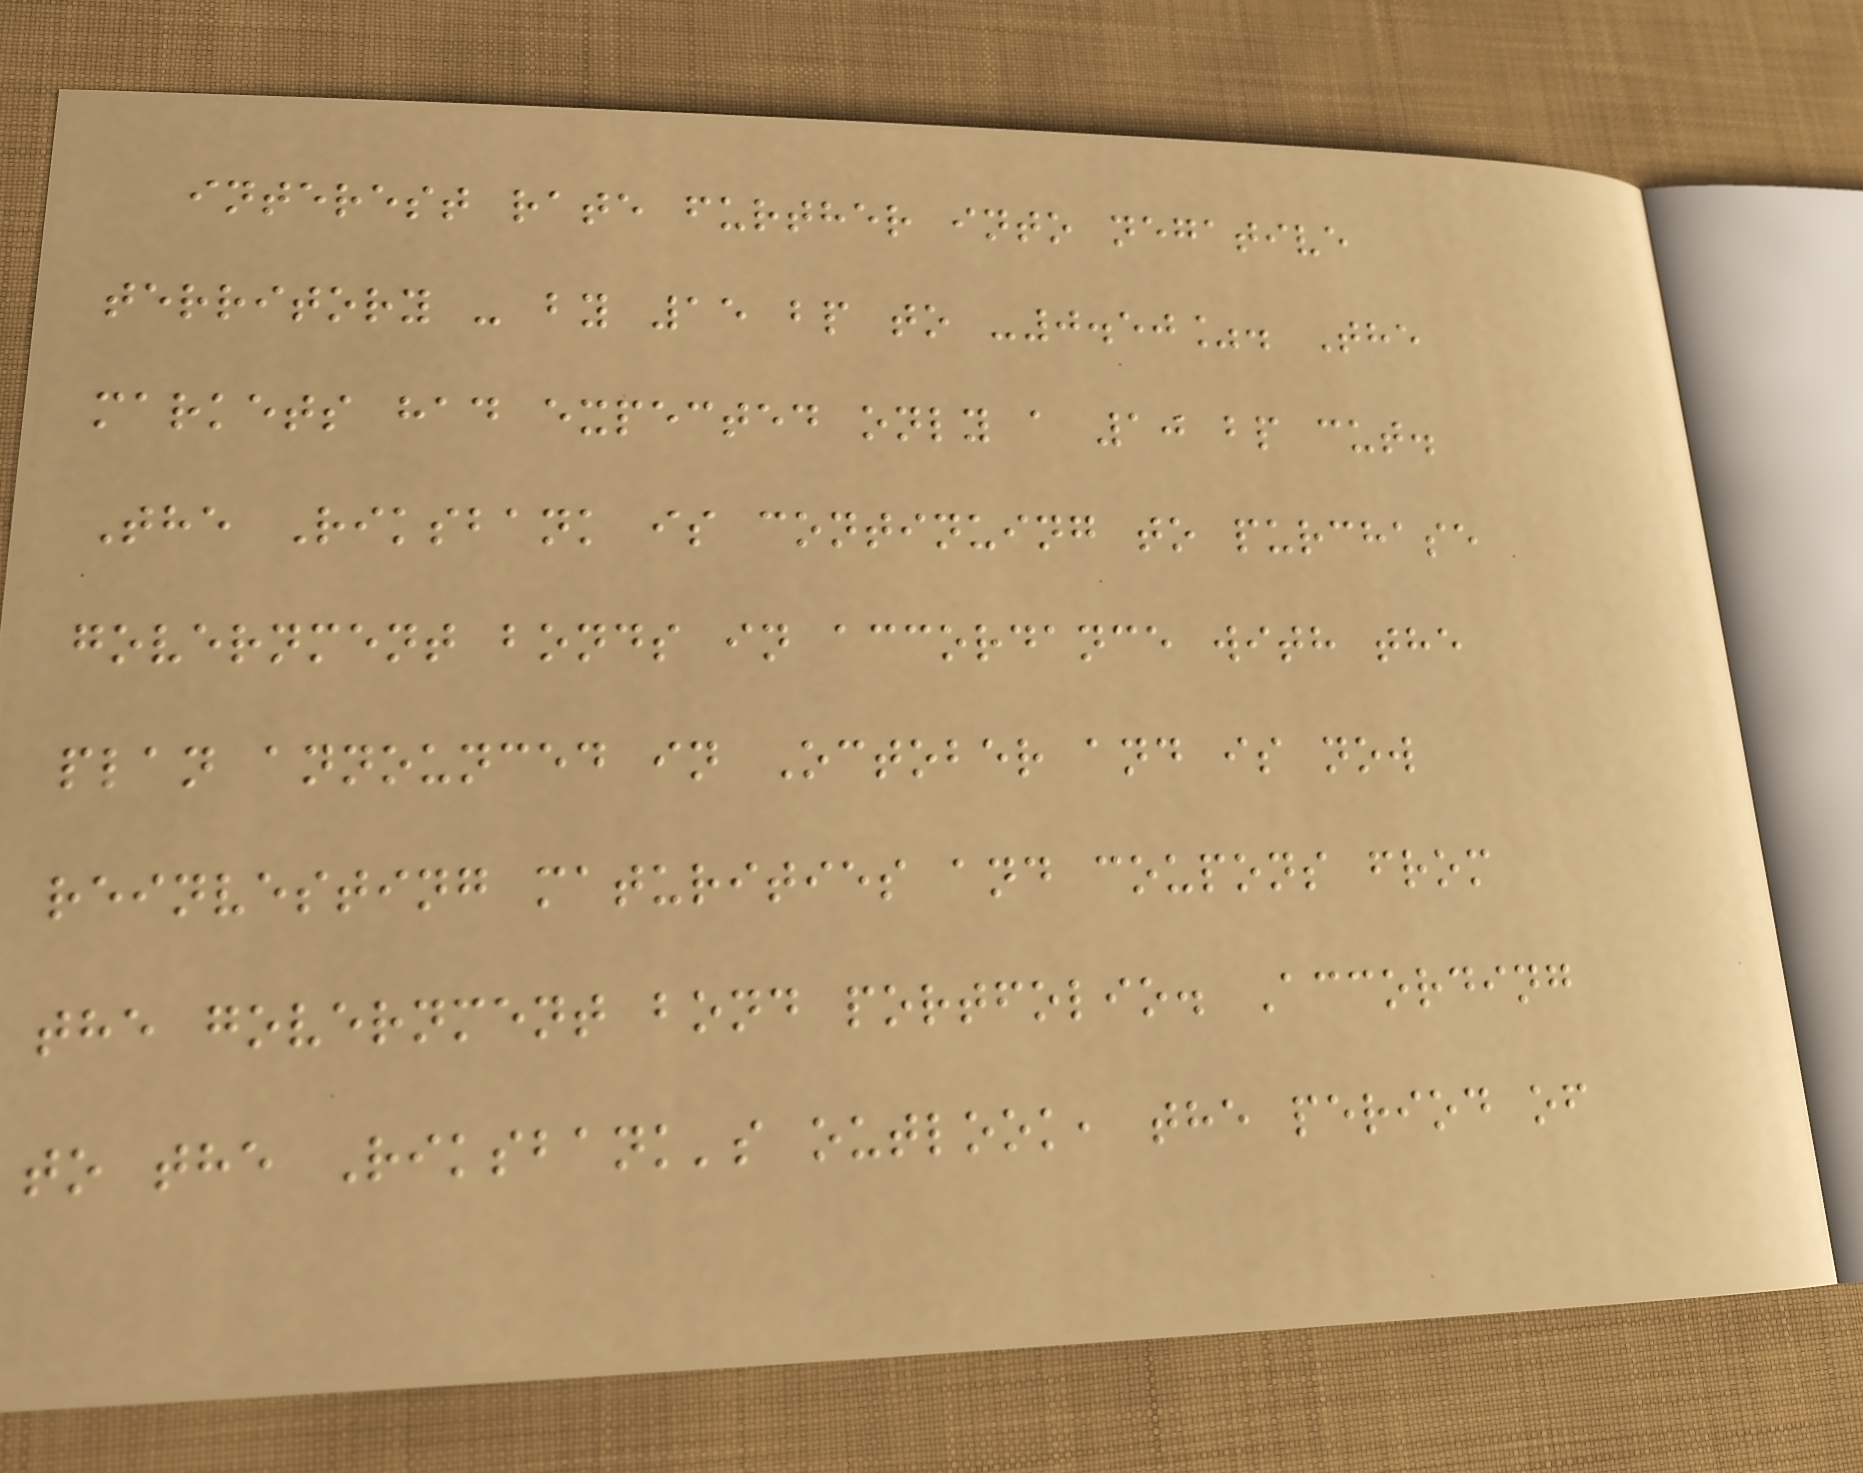interest rate further into negative
territory - by 15 bp to -0.50%. The
markets had expected only a 10 bp cut.
The Riksbank is continuing to purchase
government bonds in accordance with the
plan announced in October and is now
reinvesting maturities and coupons from
the government bond portfolio. According
to the Riksbank's outlook, the period of
